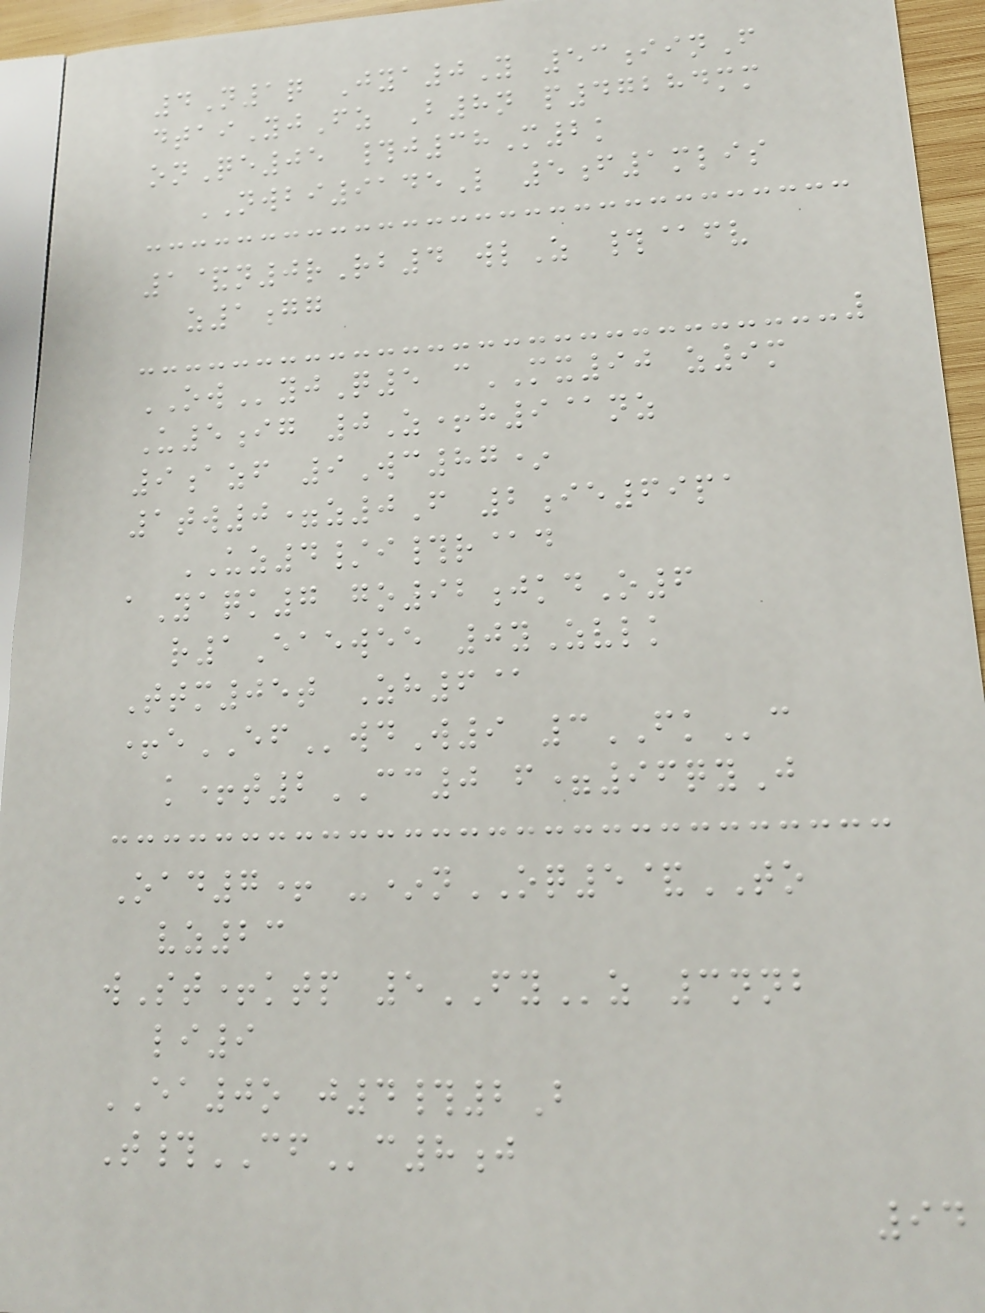4N1q Jya0Y 53iinF
dtaiYjFz B8n p47284mm
onQe05 #j38M2k
NWBI9145L 5f1mlis
1&n0rRb4 wlZ #@fv
z1gg
OWyjQ5 cMX90 z9m
U5ig 0Z+h9@nz
9azf 9Wc87*
1tw0=z0F 2ie69pa
UZ4/i#r@d
aYaqk7 go92jkdO6
r1Eaewee 0yZvlk
Ttm05t Zh6@
+eEFwdW9 3FKc
k+t2CC0 f=96qyJ
Oad7+ -*nOQ5&TO
vz23
wSt+ktp 5FYz 3nnb
li9
EA0o j4#2B
T#CFc8j
94
